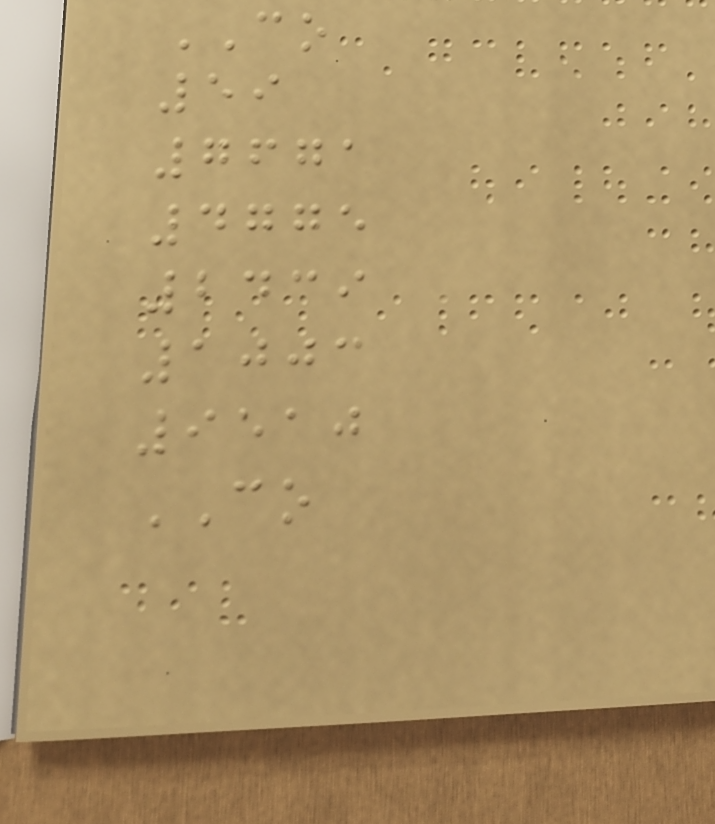CO
59
7671
4775
2439
1003
9510
CO
